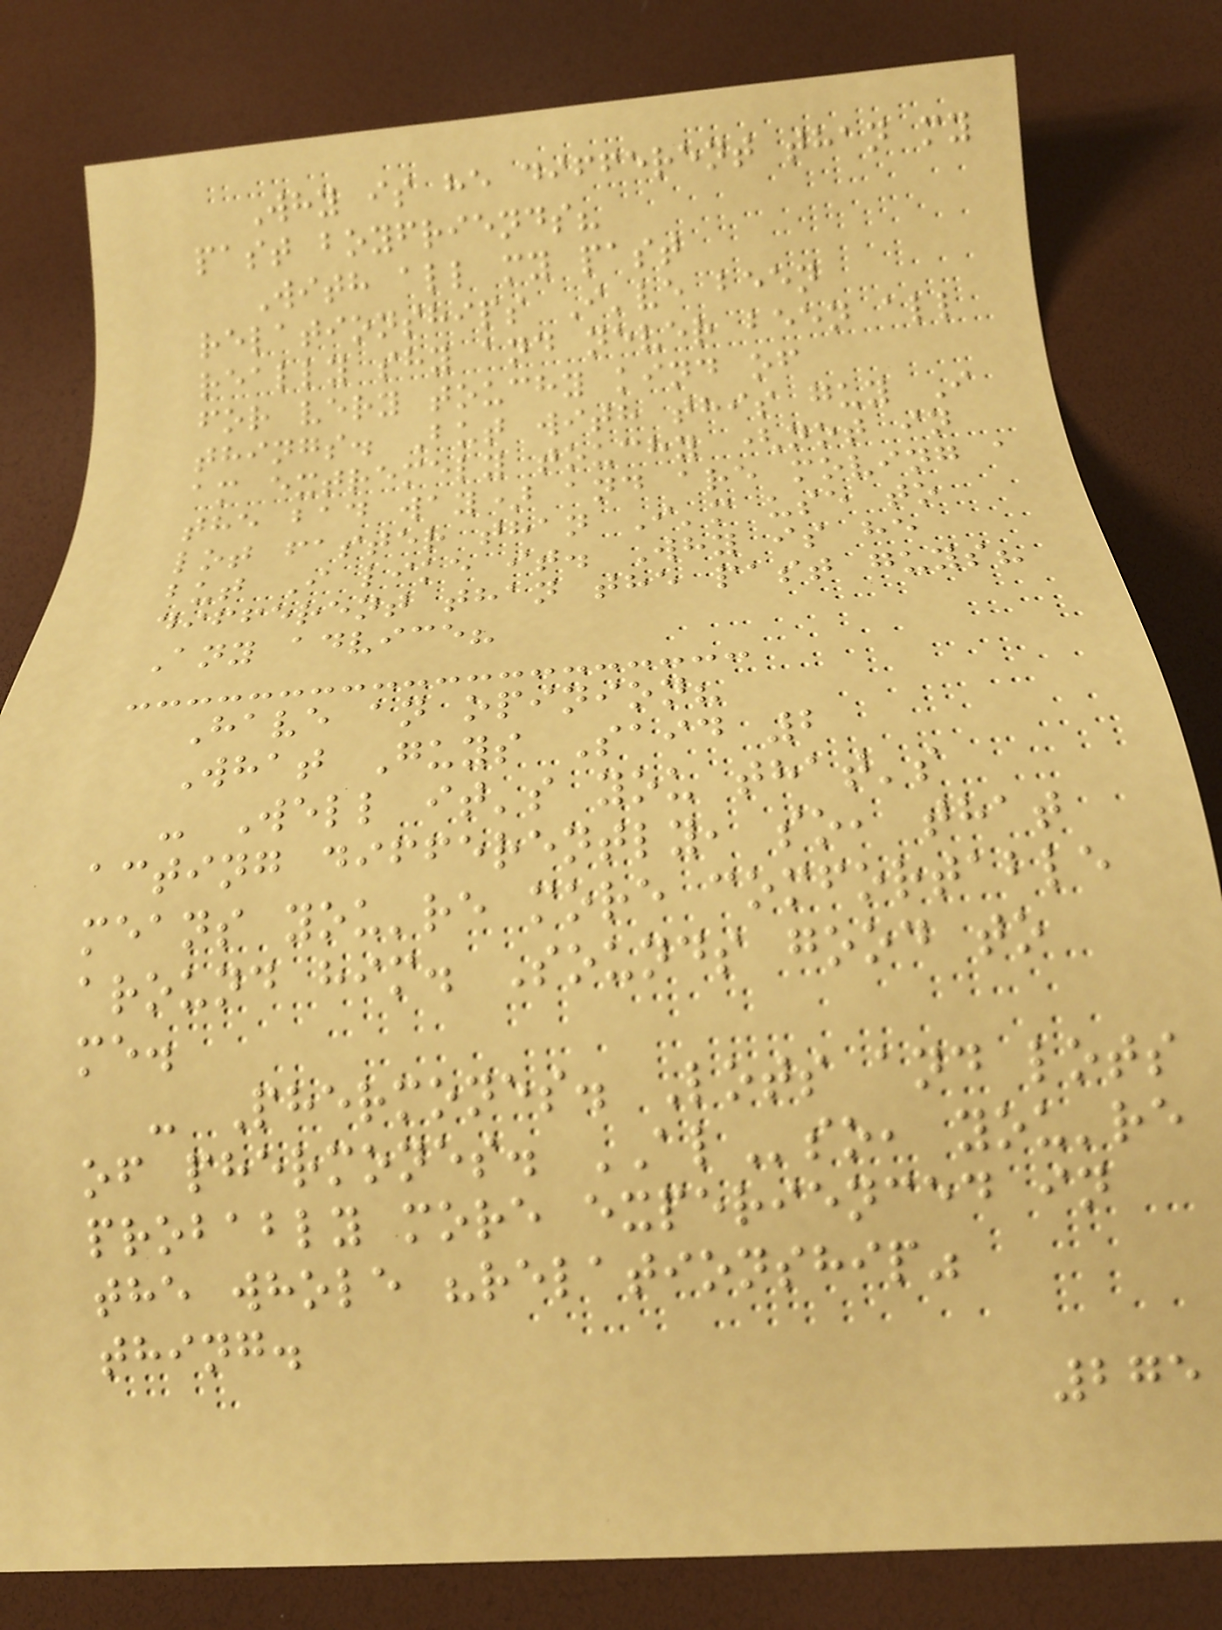Why is he different than my
past boyfriends?
With all my past
relationships I've been
really shy and never been all
for very touchy kind of
things. But with this guy I
am extremely touchy (not in
the bad way) and are moving a
lot faster than I'm use to
but I like it. Why is he
different than the past guys?
Any advice?
Have an opinion?
What Guys Said 2
- Well it's you that's
acting differently, so, that
means you're more comfortable
around him. Sounds good to
me.
- Phermones. Lots and lots
of phermones. ALso, you're
probably more experienced in
the whole "relationship"
thing.
275
